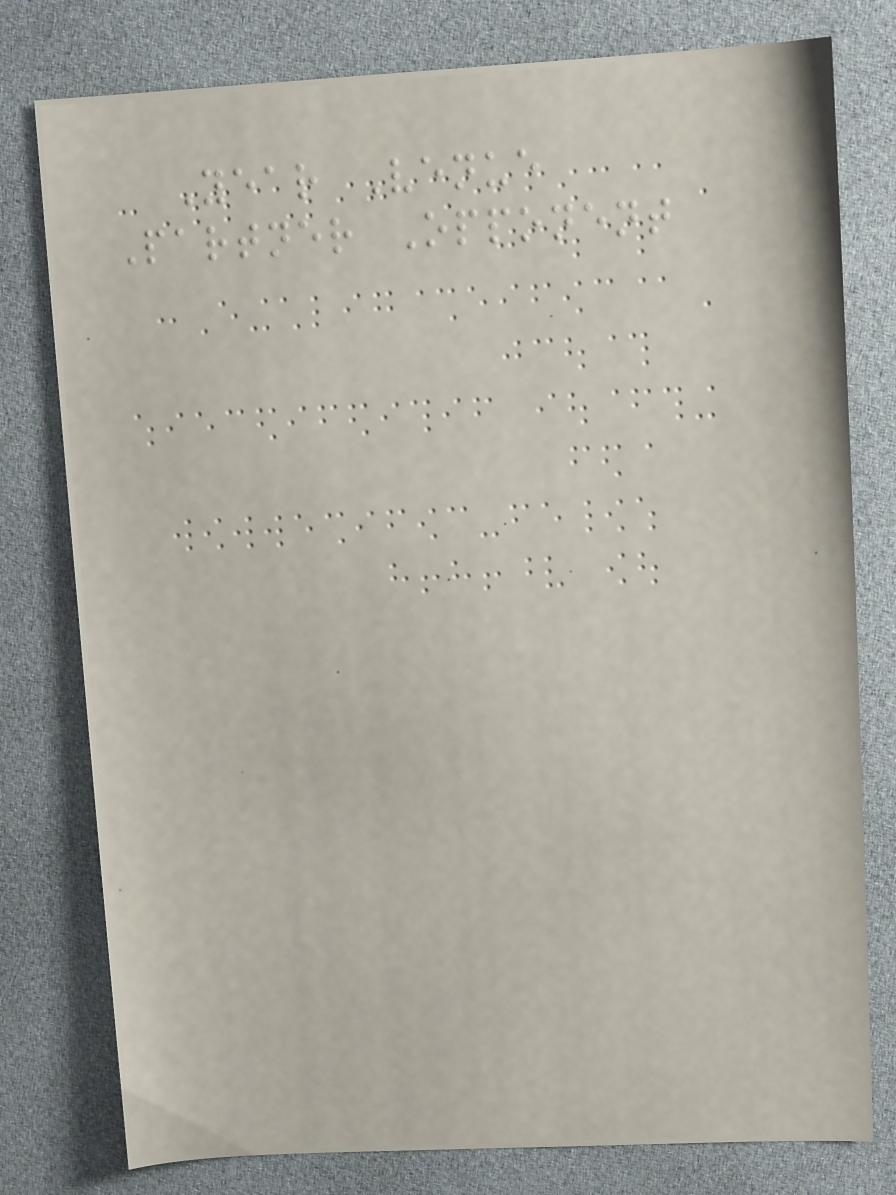Year Venue
Partner Opponent
